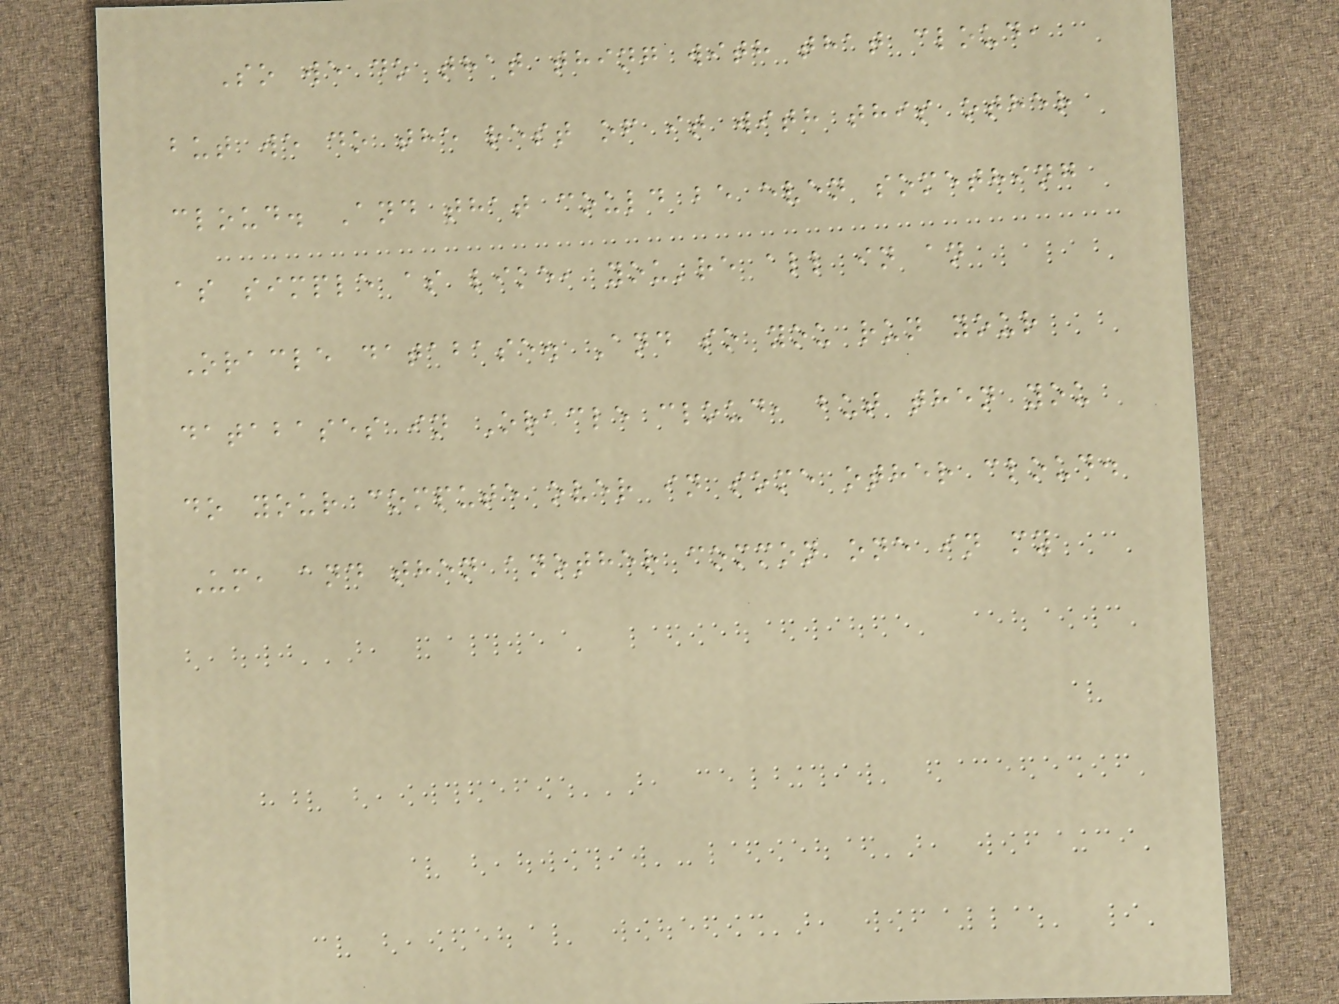So we do that thing with that cloud,
but we do the rest of it with this other
cloud. And that could be even something
as simple as like, you're all in an
Oracle database. And so you run your
databases in Oracle cloud, but then you
do your compute over in some other cloud.
Um, and then another common one in my
